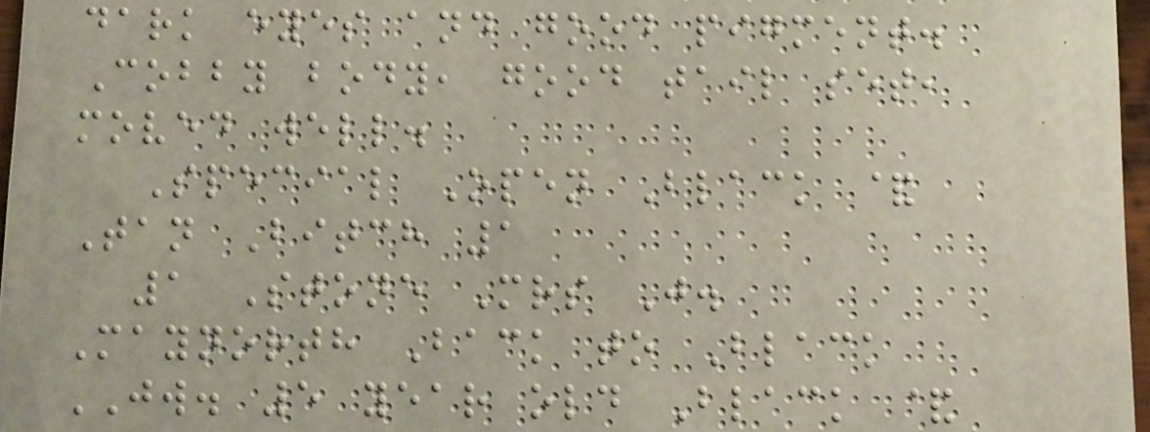dark eyes and good pigment.
Cobby body, good tail set,
moved well.
Special Open Black &
Tan Bitch 1
1 Stone Mrs J.
Maynorth Back to Black
JW. 5 year old Black &
